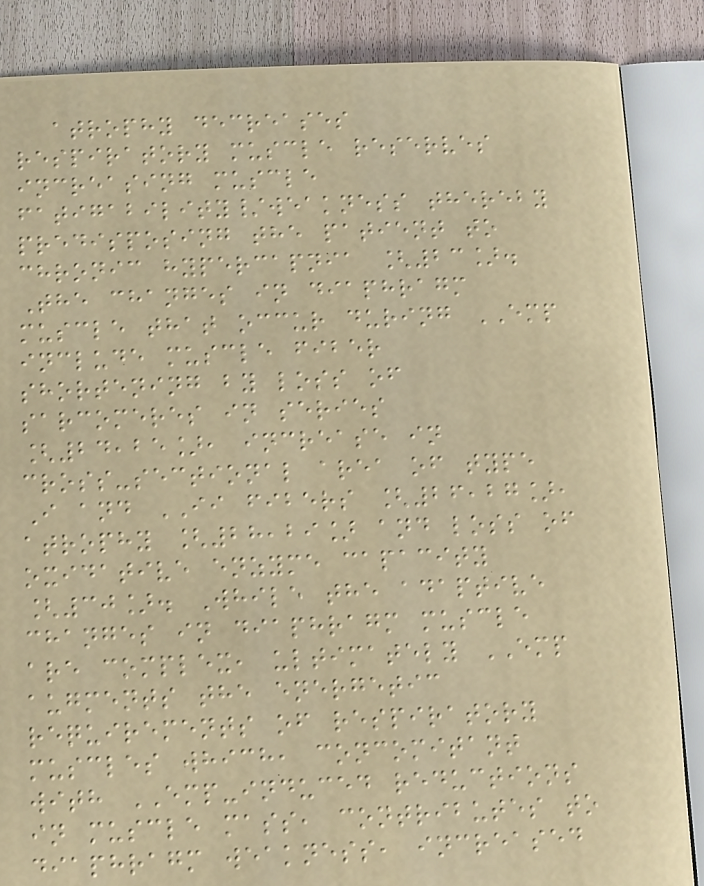atrophy decreases
respiratory muscle reserves
increasing muscle
fatigability/weakness thereby
predisposing the patient to
chronic hypercapnia [23].
The changes in diaphragm
muscle that occur during EMP
include muscle fiber
shortening by loss of
sarcomeres in series
[24,25], increase in
cross-sectional area of type
I and II fibers [26,27],
atrophy [28,29] and loss of
oxidative enzyme capacity
[30]. While the adaptive
changes in diaphragm muscle
are complex, ultimately EMP
augments the energetic
requirements of respiratory
muscles which, concomitant
with EMP-induced reductions
in muscle mass, contributes to
diaphragm weakness, increased
